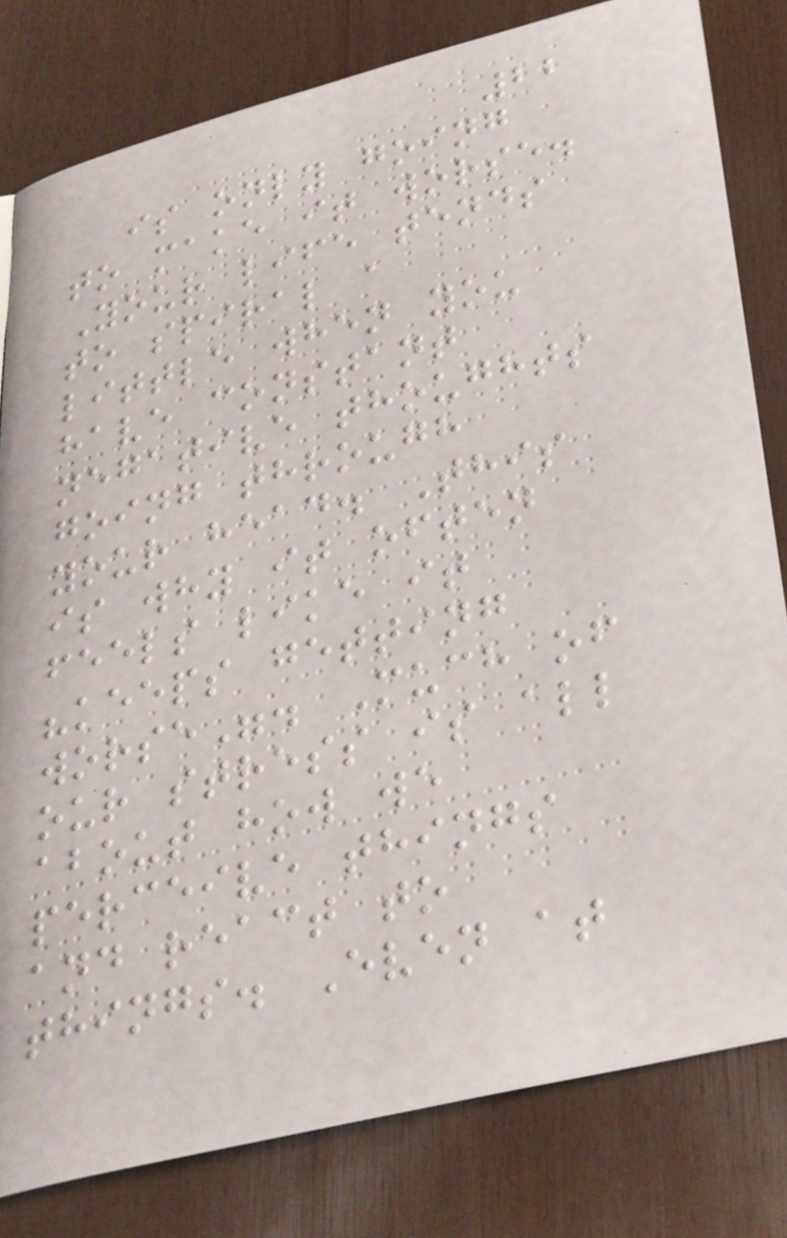22
is only going
to make it worse.
Your life tends
to spiral a
little when you
have constant
negative thoughts
going through
your head. This
is why it often
feels like it
"keeps getting
worse". Much of
our stress is all
about how we
perceive things
and react to
things. Even at
